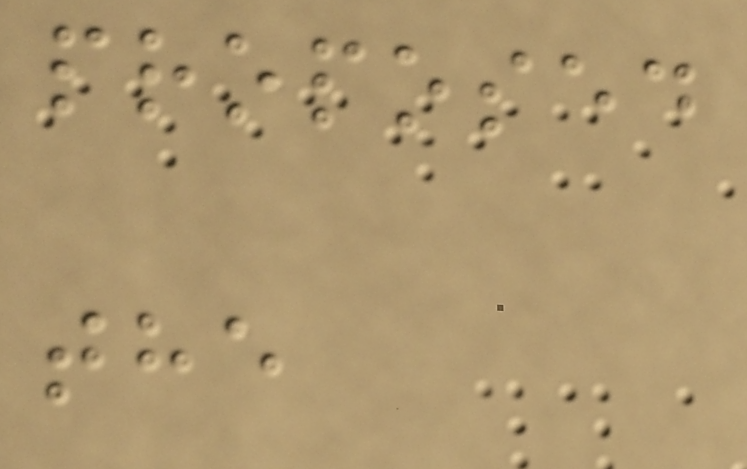proposed
the
